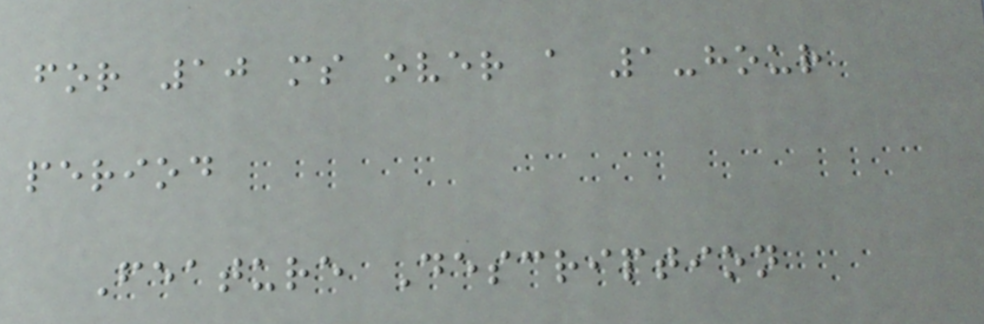for 10 ms over a 1-hour
period
Feature Description
